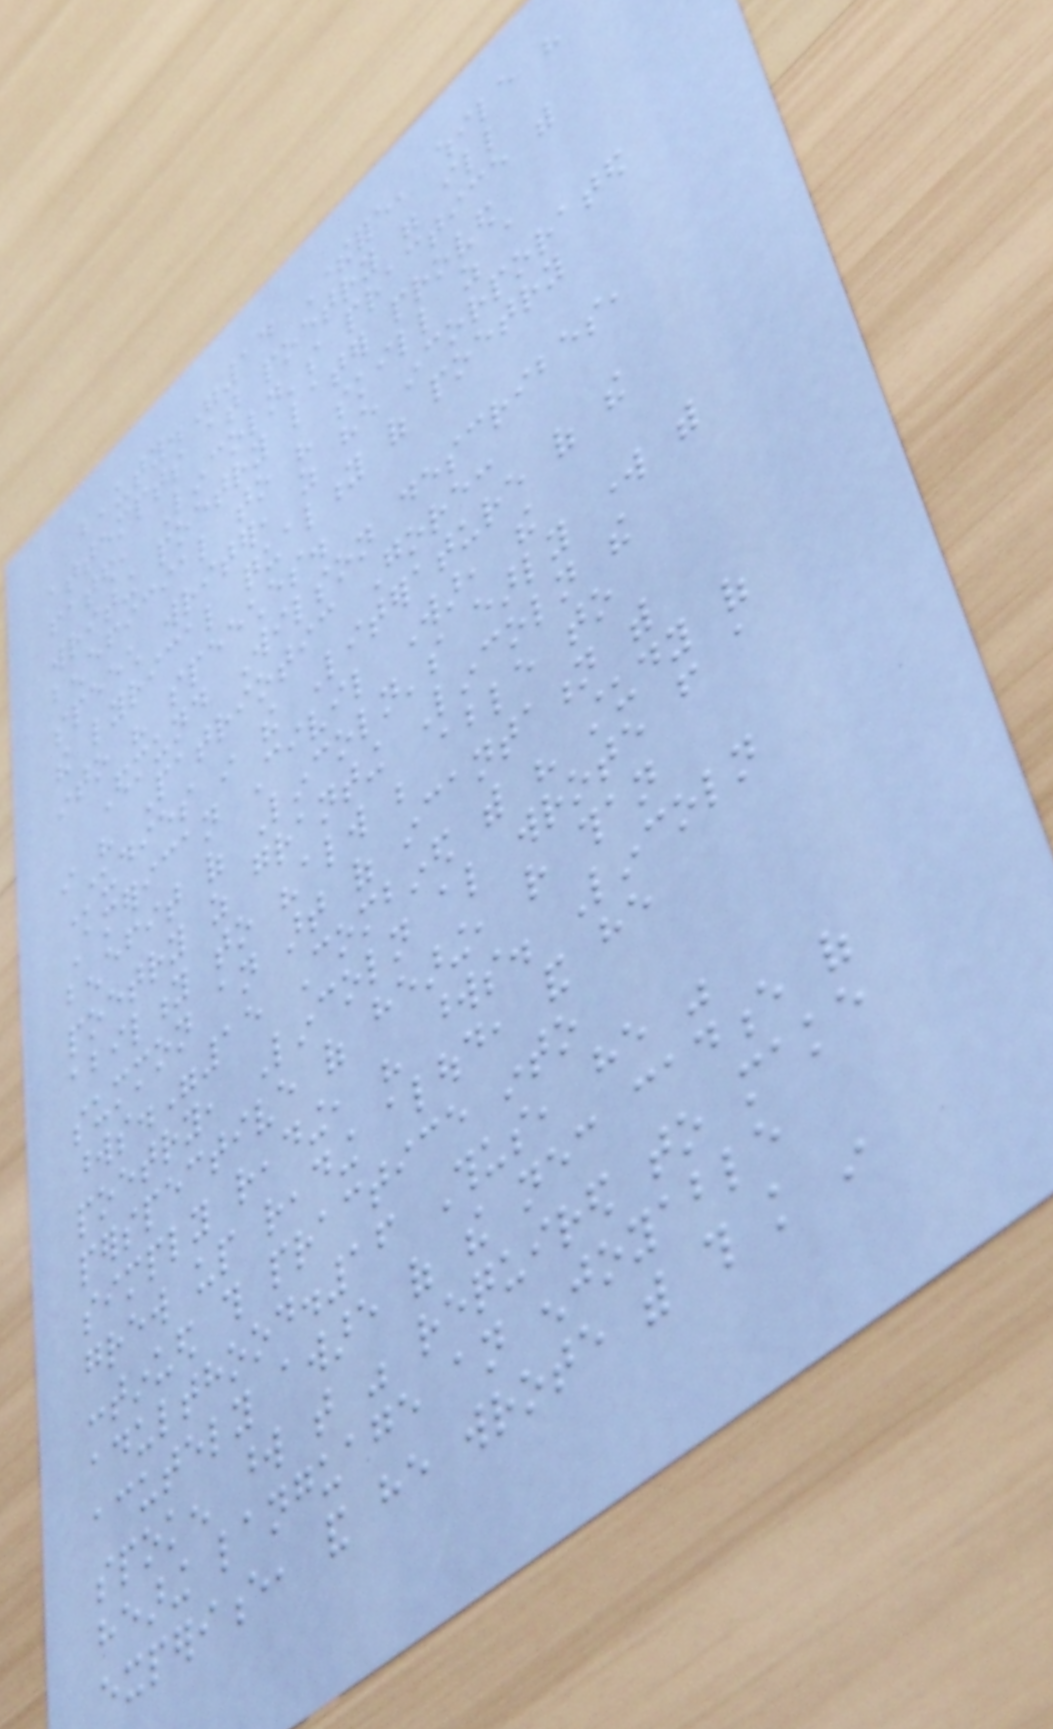beauty."14 Therefore, while his
attempts at poetry were ill
fated, Lincoln's practice with
writing poetry later proved
beneficial to his skill as a
speech writer, as he incorporated
the lyrical quality of poetry
into his speeches.
Edmund Wilson describes,
in his Patriotic Gore:
Studies in the Literature of the
American Civil War, the
benefit of Lincoln's early work with
poetry as granting Lincoln the
ability to "always be able to
summon an art of incantation with
words."15 Combined with his study of
poetry, Lincoln also wrote from a
perspective of hearing, rather than
simply reading, his words. Lincoln
grew up reading aloud, and he
continued this practice into
adulthood.16 Thus, he was
acutely aware of the necessary cadence of
spoken word that was required to make
hearing language an enjoyable
experience, and he wrote with this knowledge in
